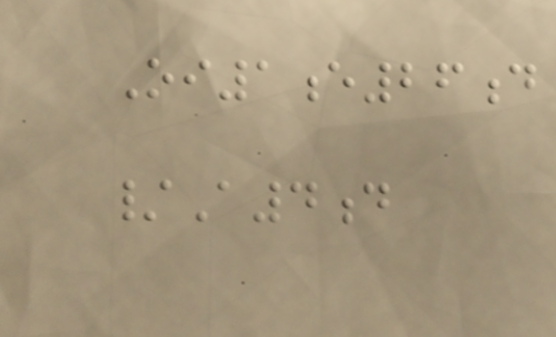Oi1e26d
/A4d
